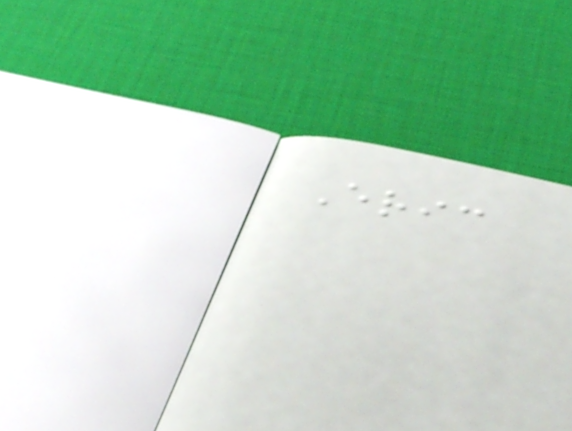Eric
